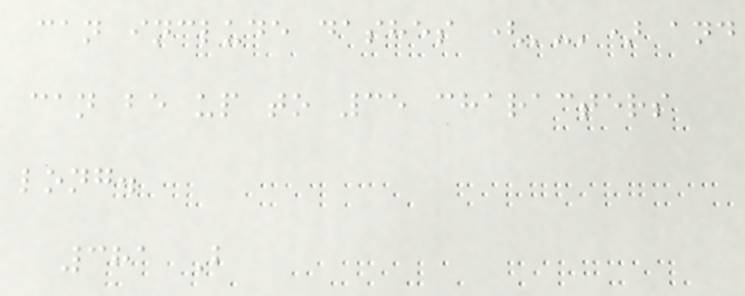can include dashes ('-') and
can be up to 35 characters
long.
381 B
